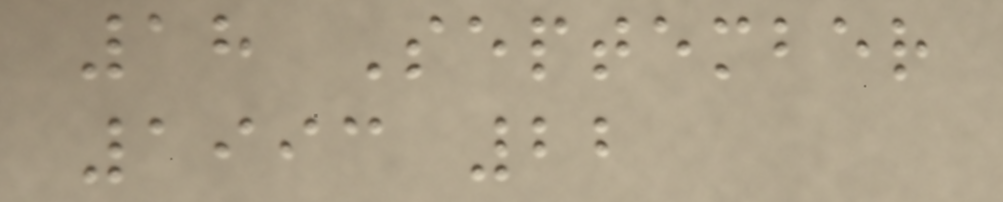18 September
1993 22
